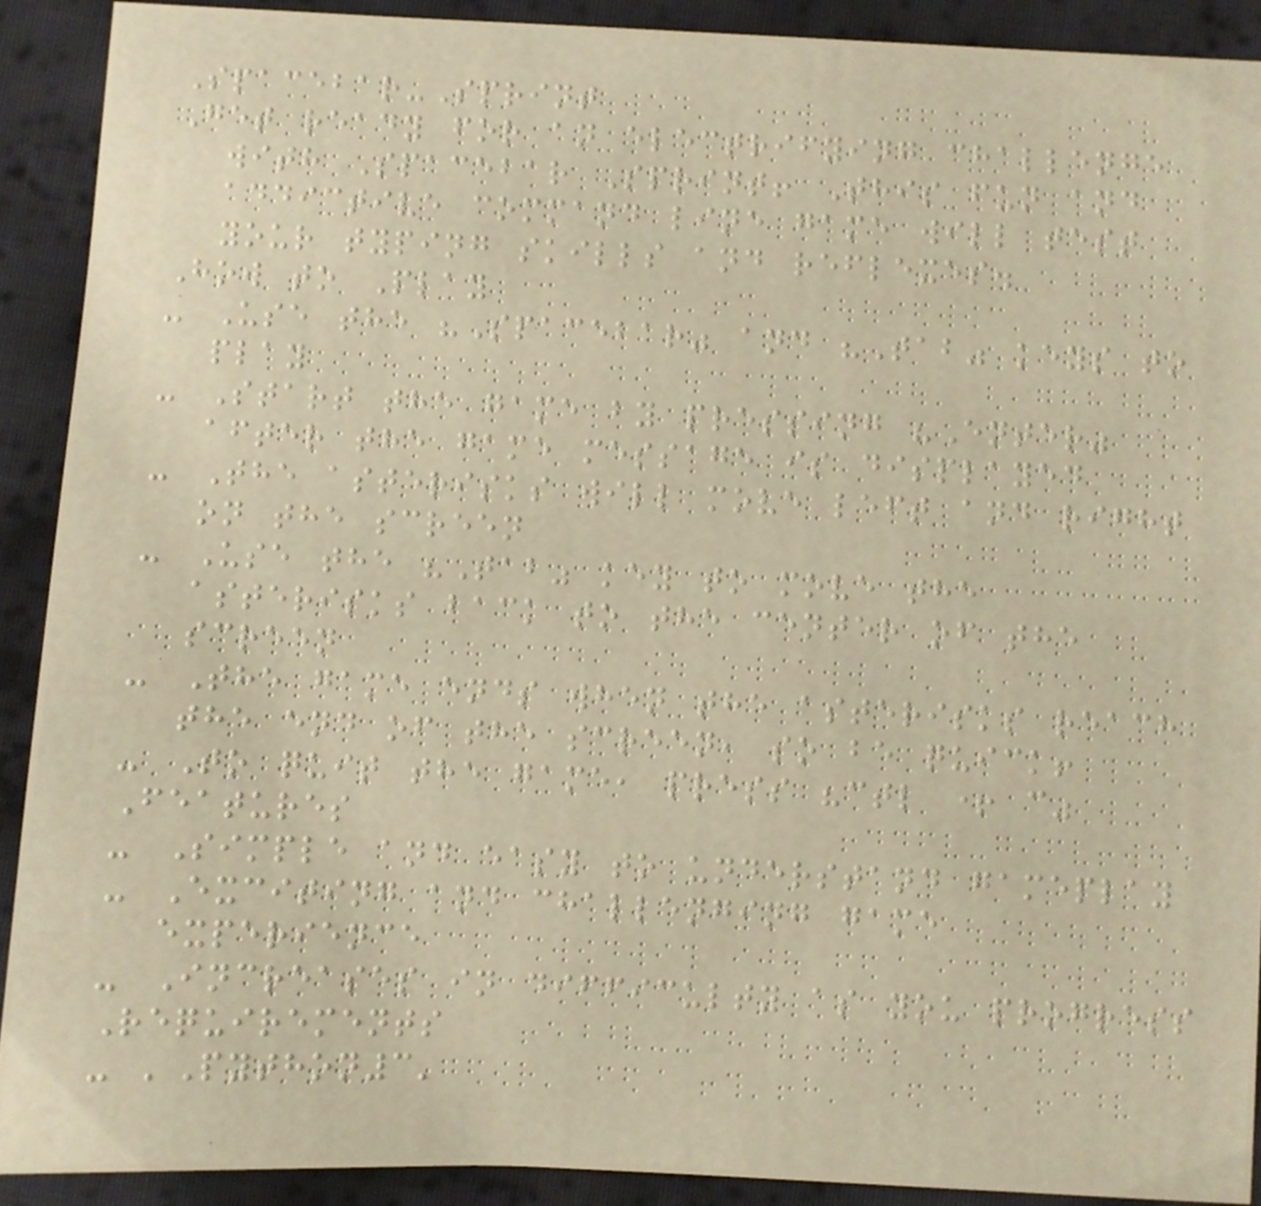Spacebar-Sprint
Get ready for an electrifying challenge
with Spacebar Sprint! This fun and
addictive command line game will test
your typing skills and reflexes.
How to Play
- Use the "Spacebar" and "Tab" keys to
play
- Start the game by pressing "Enter"
after the game message is displayed
- The asterisks will move left and right
on the screen
- Use the "Tab" key to move the
asterisks back to the center of the
screen
- The game ends when the asterisks reach
the end of the screen, so be quick!
- To quit the game, press "ctl + c"
Features
- Simple and easy to understand gameplay
- Exciting and challenging game
experience
- Increases in difficulty as you progress
Requirements
- 'Python3'
